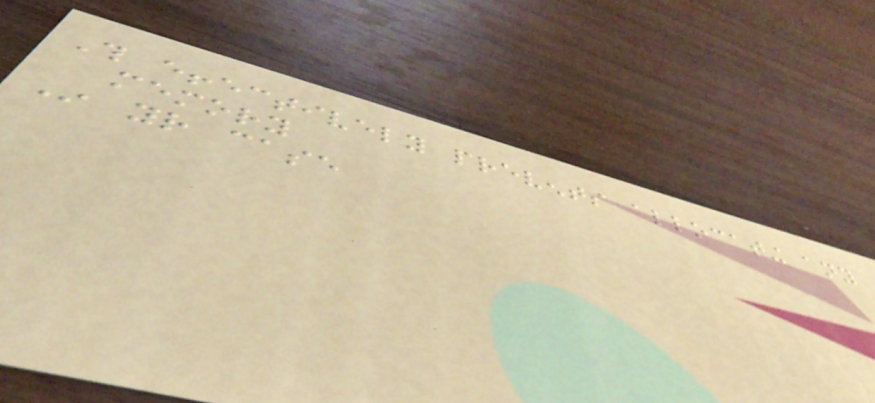This effectively prevents allocating any
memory
In your case
